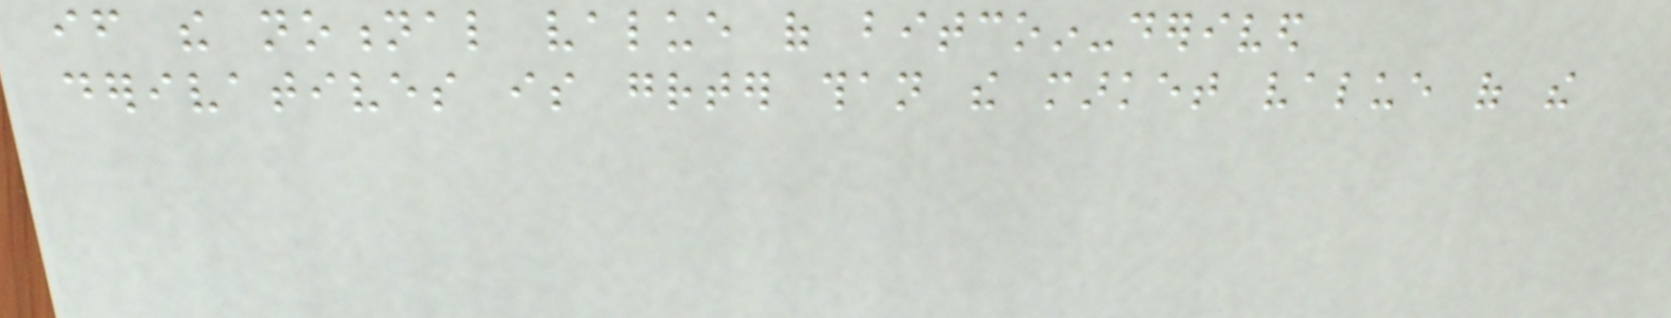if the notional value of bitcoin-derived
derivatives is greater than the market value of the
